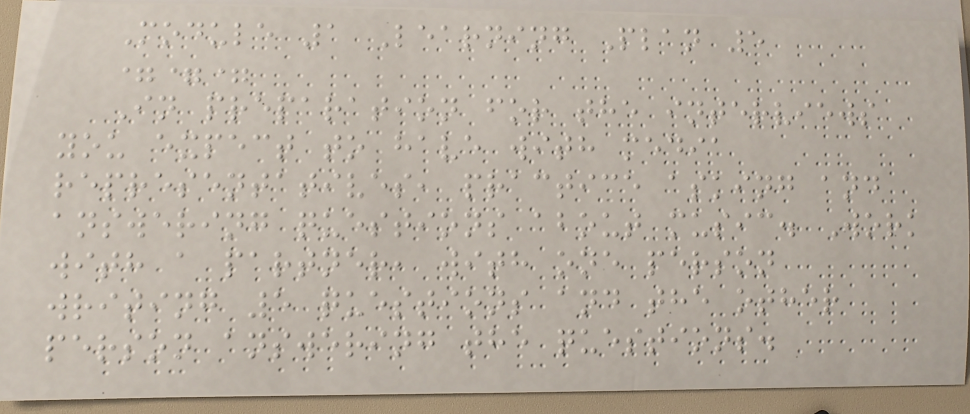Module 1 Learning Plan 5
===
In preparation for the interviews
you expect to have with media
representatives, practice asking and
answering questions about music. Work
with a partner, with one person
writing 5 questions and the other
person answering the questions.
